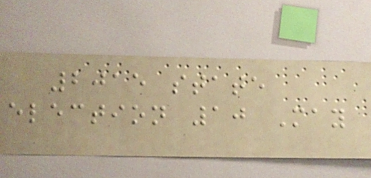2015 state
election 10 May
